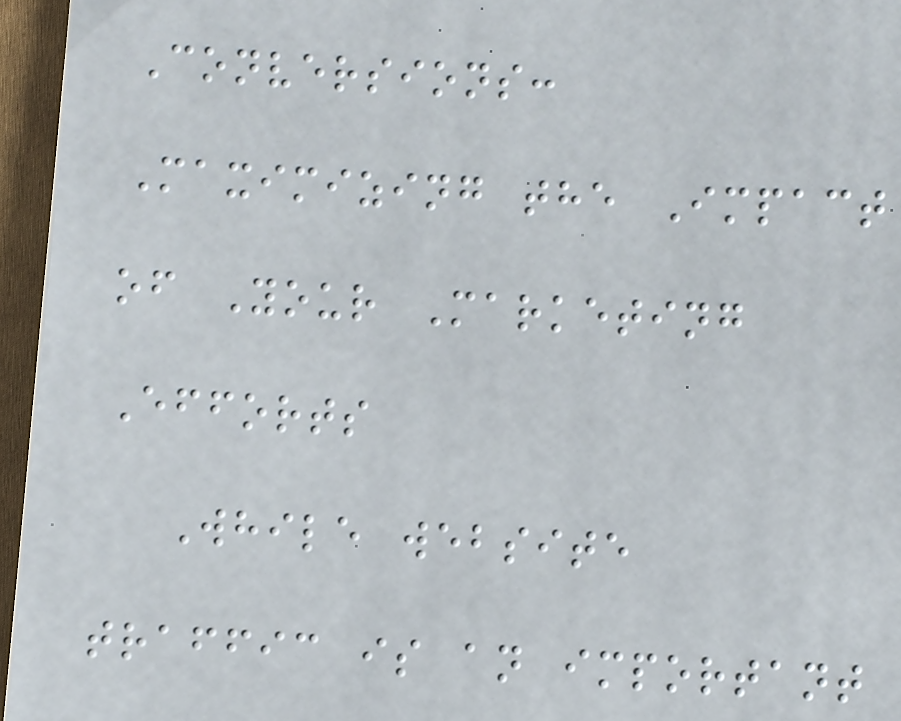Conversions:
Maximizing the Impact
of Your Marketing
Efforts
While website
traffic is an important
